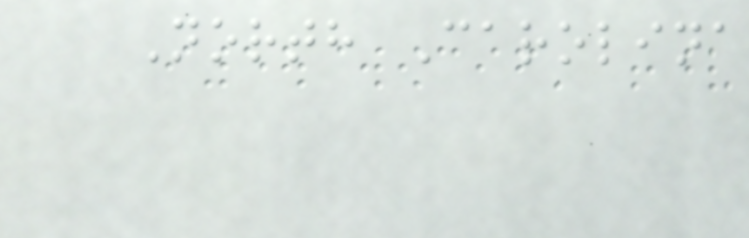North Carolina
